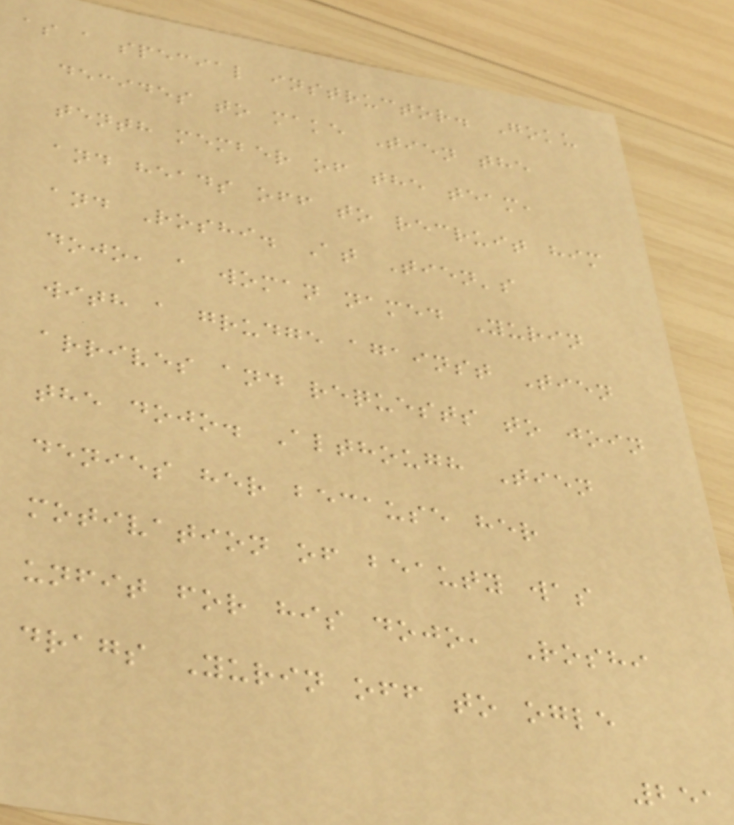as a special instructor. Goku
decides to make Tien the
tenth member of the team,
and heads off to recruit him
and Roshi. At Tien's
dojo, a woman named Yurin
with a grudge against Tien
arrives and requests to join
the dojo. Although Tien
denies her because her
motivation of beauty was
unfit for his dojo, Roshi
drags Yurin off to ogle
251
